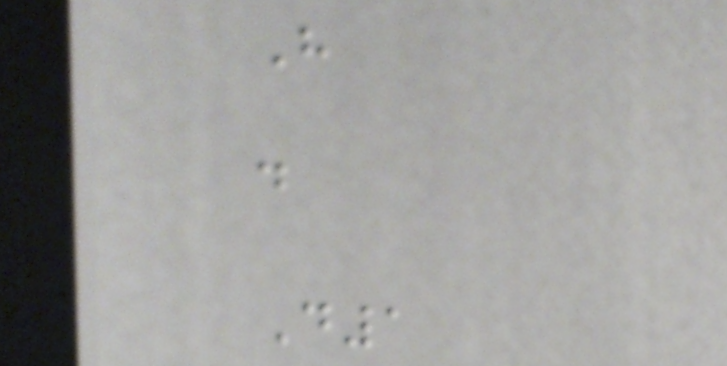H
d
D1
